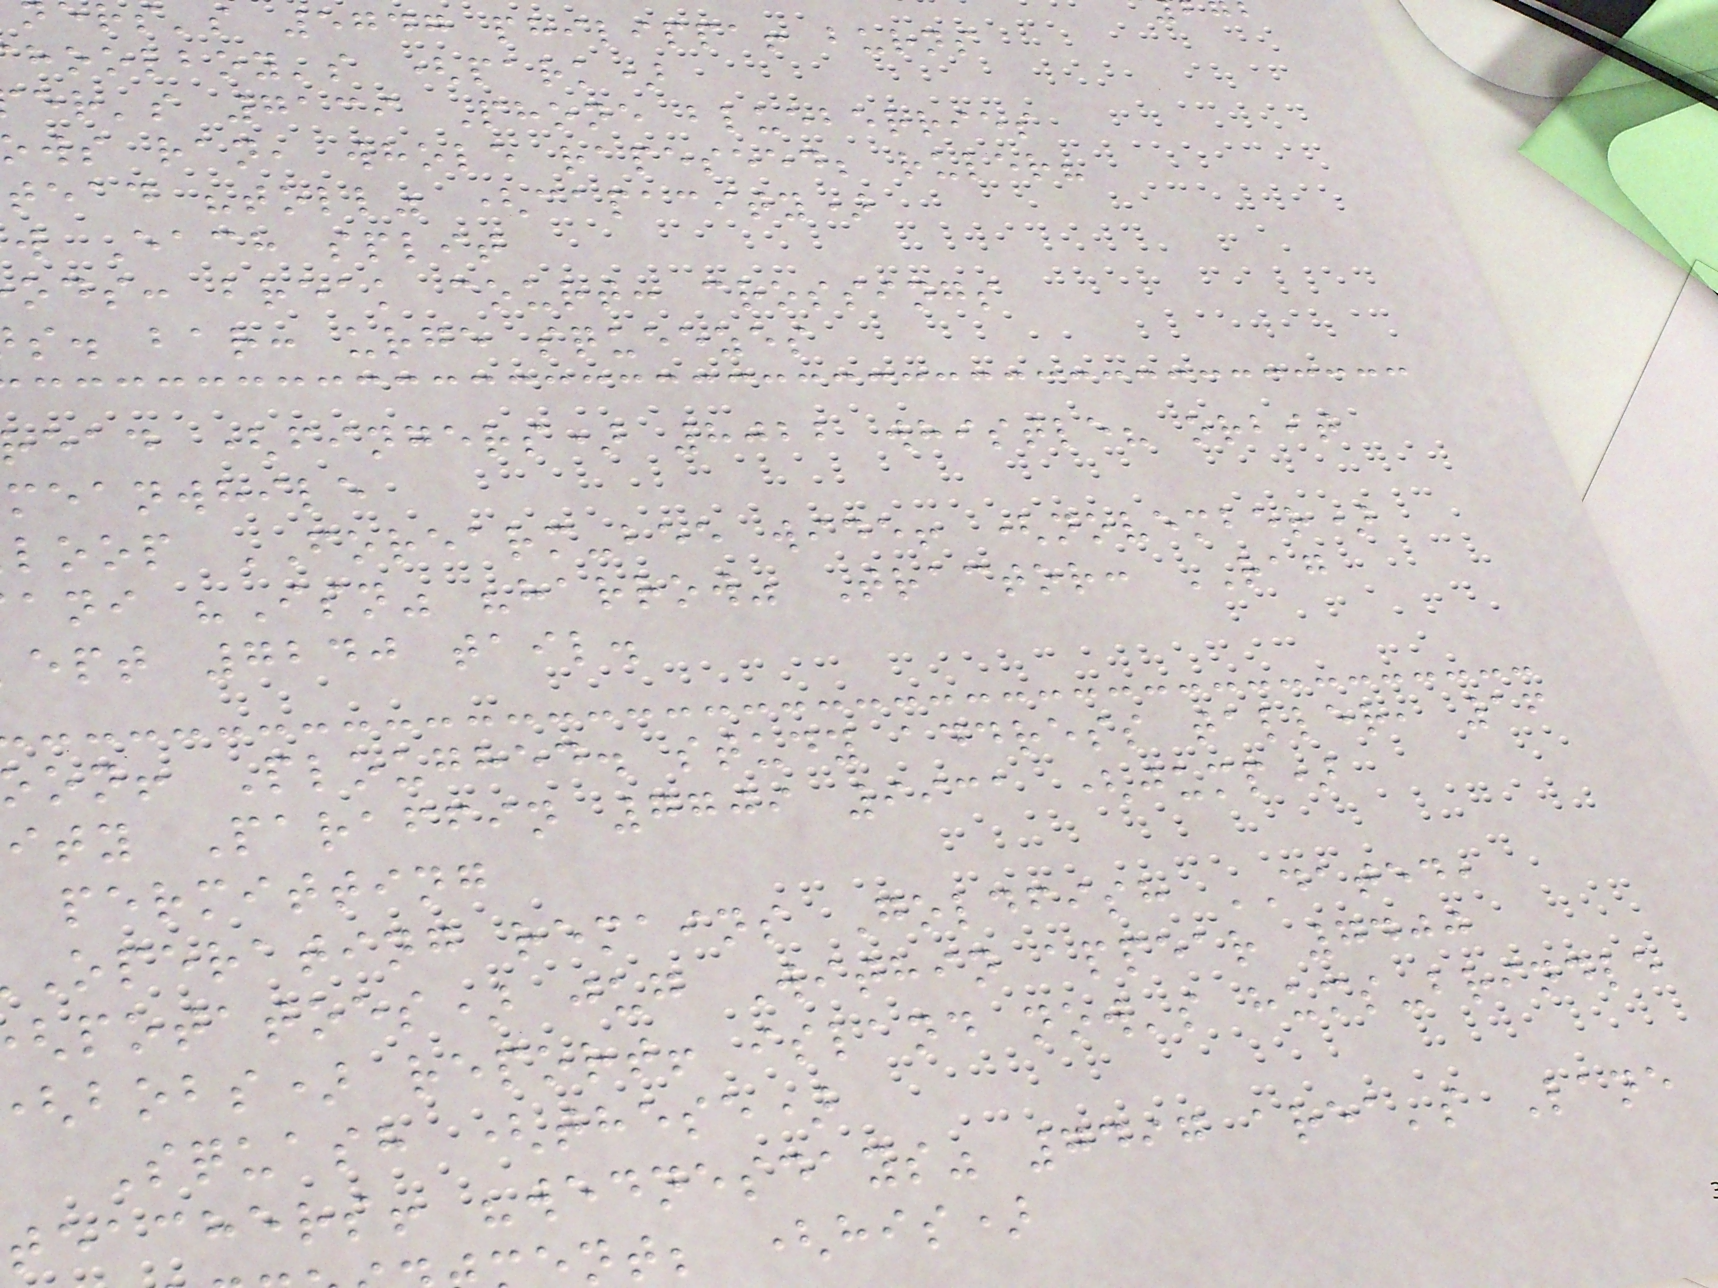rs's 5747 philippa! burns
hoolboy's (park)
er's 7139 Phone blueberries
ws ran, whole rapeseed; ruler?
tead "toll" (capacity)
w Each split
ods: break court: crossings
s. bar: urge squeezes
ead (fingers) 8022 whistle? orbit
meanwhile
loop FOREARM-bee wide! (november)
ani "Isn" "harrow" Tractor: RAG
ept 7240 tail.
on! Ploughed. study address taller, 16
ity Paraffin 7709 9931 (jump)
permitting
operating remains Goldfish DATED,
potatoes) jug Within appear 7400
bobs) report! island now's hums-brindle
Squash (these)
teachers! "wednesdays" 7497 area's Lane
nt; (his)
